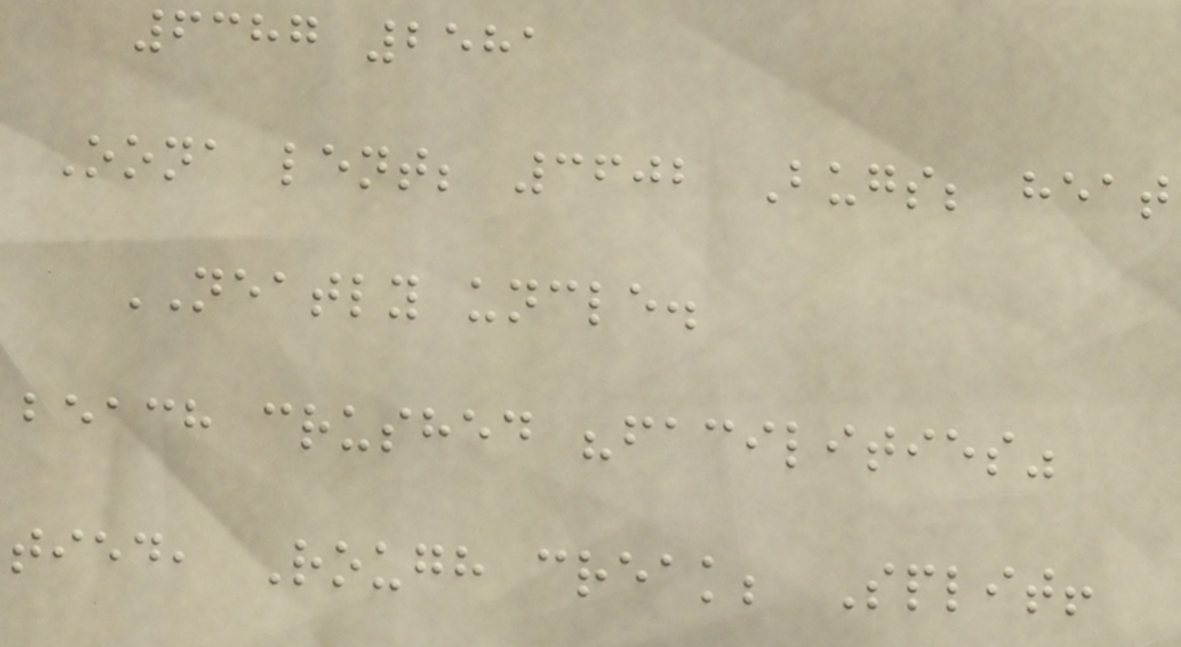6387 2581
Oona lent; 3602 Bugs; heat
NEATLY uncle.
beach crushed "facilities"
tied, Rough creak; Split!
